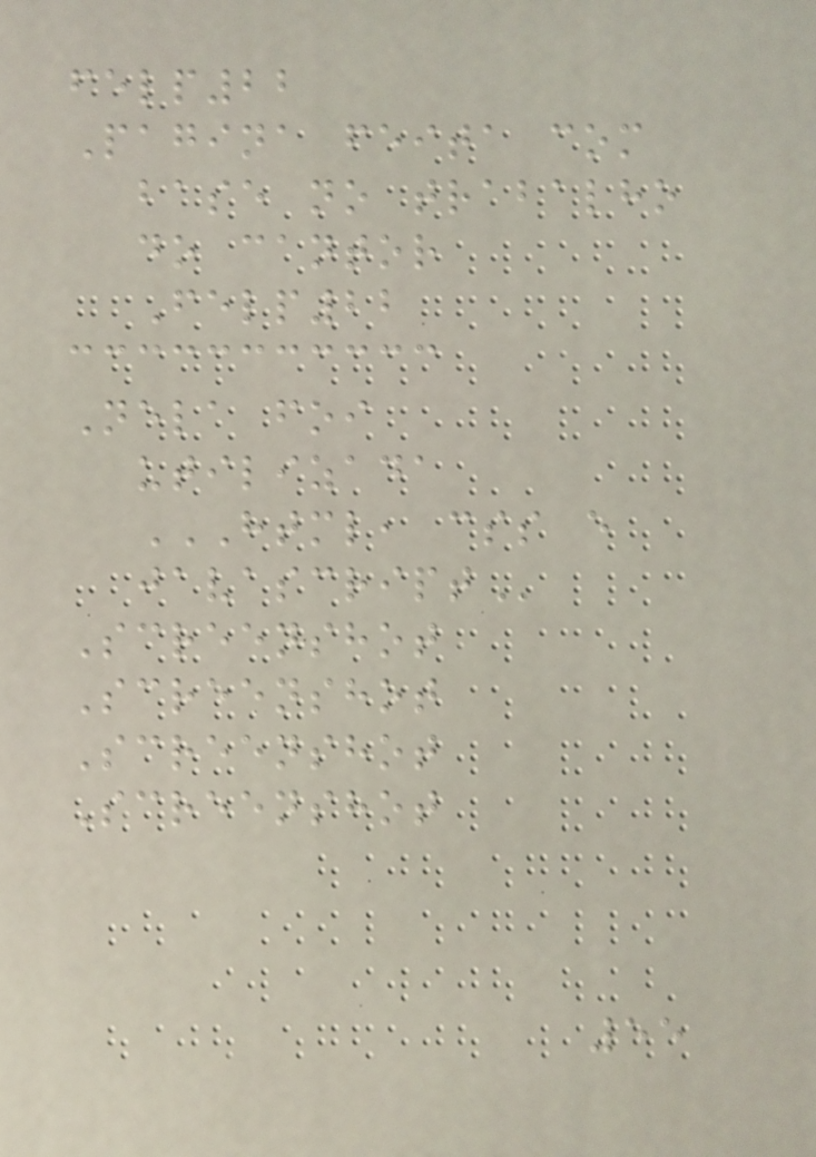felp22
Pagina feita com
base no trabalho
do cantor
Felp22
Nela foi
utilizada
HTML, CSS E
JAVASCRIPT
Screenshot
Screenshot
Screenshot
Screenshot
55
